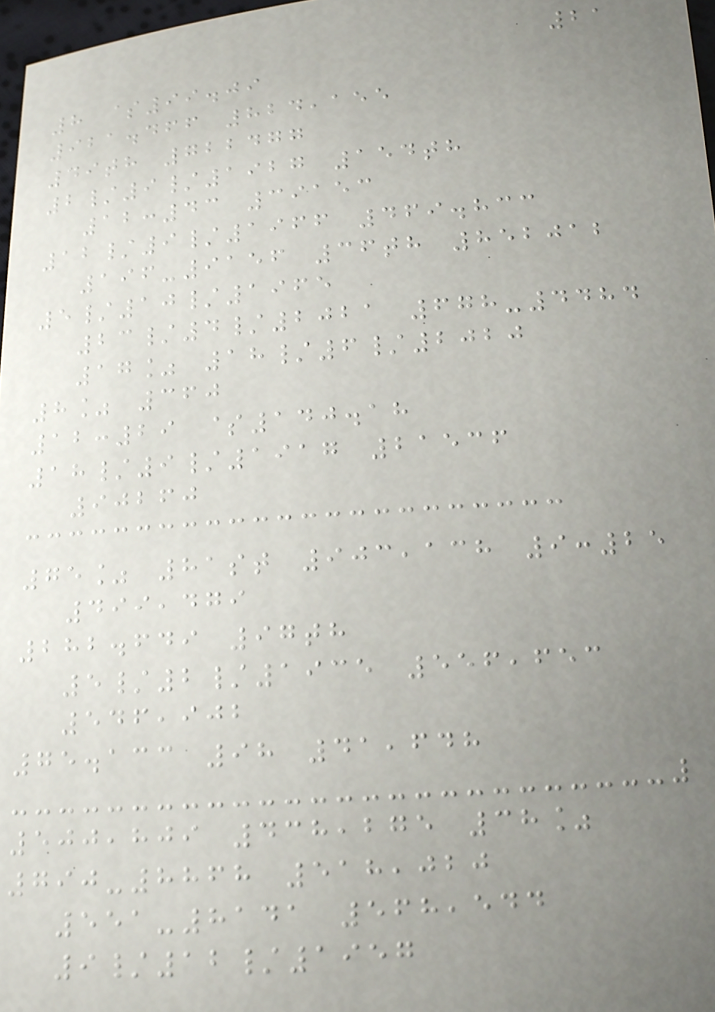21
8 $99.09
921.466 824,155
49th 722477
2/9/1927 154th
12:43 39153
12/9/1966 469.833
196-9156 36th 852012
5/10/1965
23/4/2021 678-4484
17% 18/6/2020
8% 360
12:29 $140.18
18/9/1917 21536
90260
75% 81st 903,138 9:25
499,479
282.649 97th
5/2/1935 556,653
546,902
75.133 98 41,648
500,809 438,275 38%
790-8868 518,020
551-8141 568,544
9/12/1957
